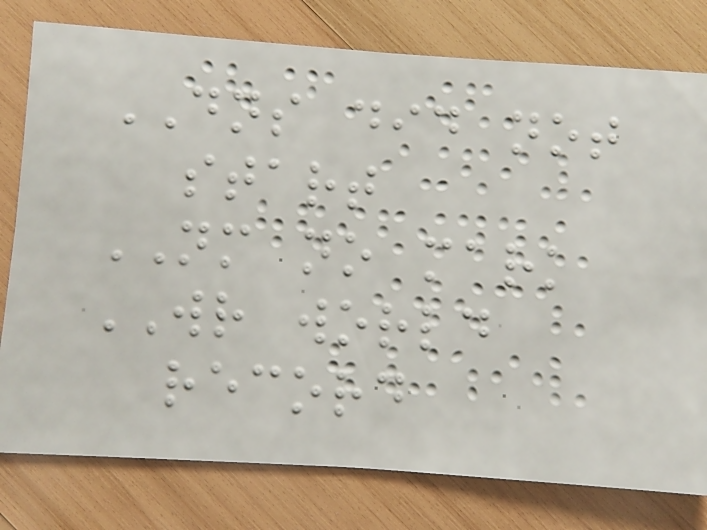DNS did not
start
NM no mark
WR world
record
